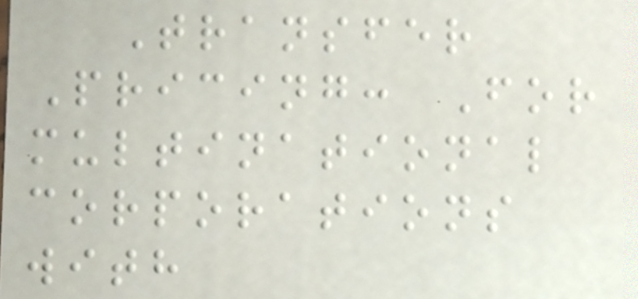Transfer
Pricing: For
multinational
corporations
with
